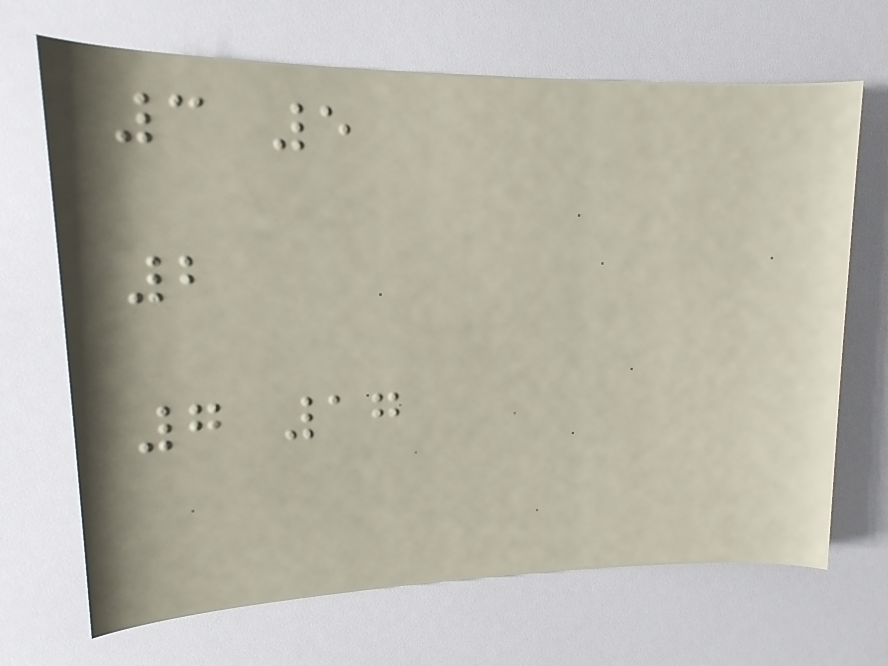3 5
2
7 17
